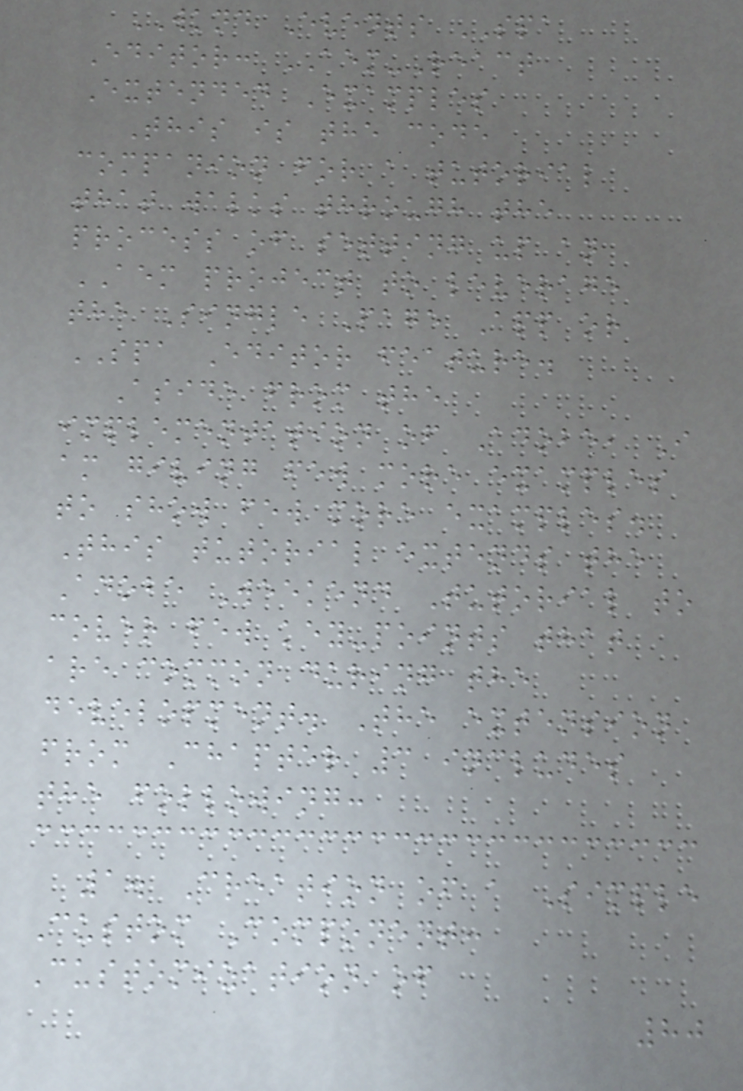WKND Events SPA
Editor: AEM-React
Extended Examples
This is the code
companion for a tutorial
that walks through the
process of setting up an
AEM project to leverage
the Single Page App or
SPA Editor feature.
Aside from the
implementation of Adobe, I
am giving few more examples
to show few more examples.
This tutorial extends the
Adobe Weekend Tutorial to
cover few key-points that
are common during the
development. The extension
from Chapter 3 includes
the following:
1. Creation of a Simple
Custom Component:
Customization of
80
